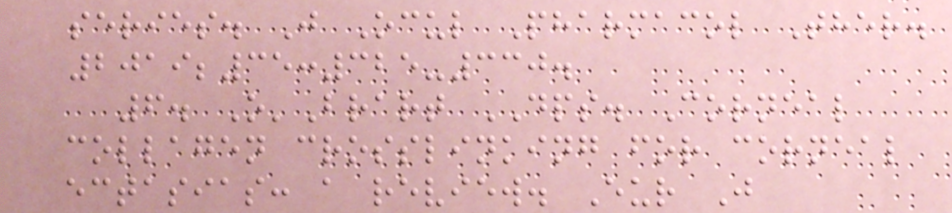series. J Ocul Pharmacol Ther.
2019;35:325-330.
6. O'Brart DPS. Corneal
collagen crosslinking for corneal
ectasias: a review. Eur J
